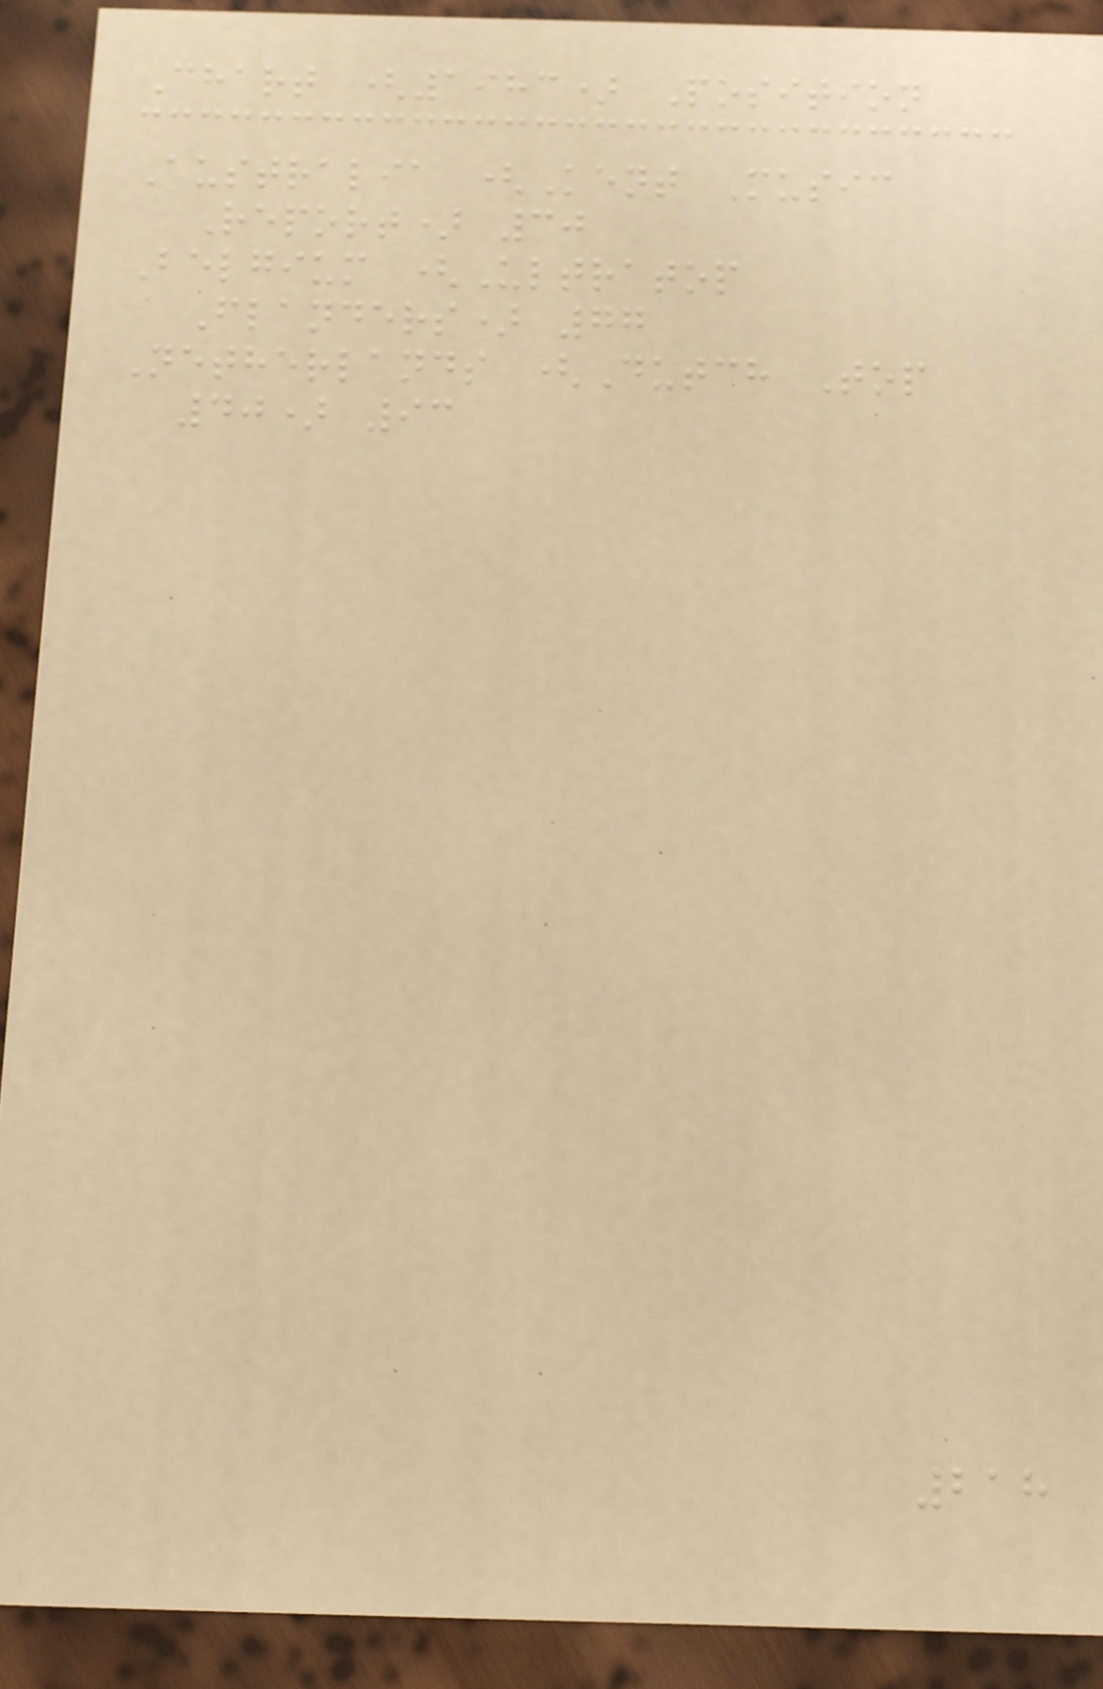Chart (1983) Position
Australia (Kent Music
Report) 30
Belgium (Ultratop
Flanders) 77
Netherlands (Dutch Top
40) 93
218
